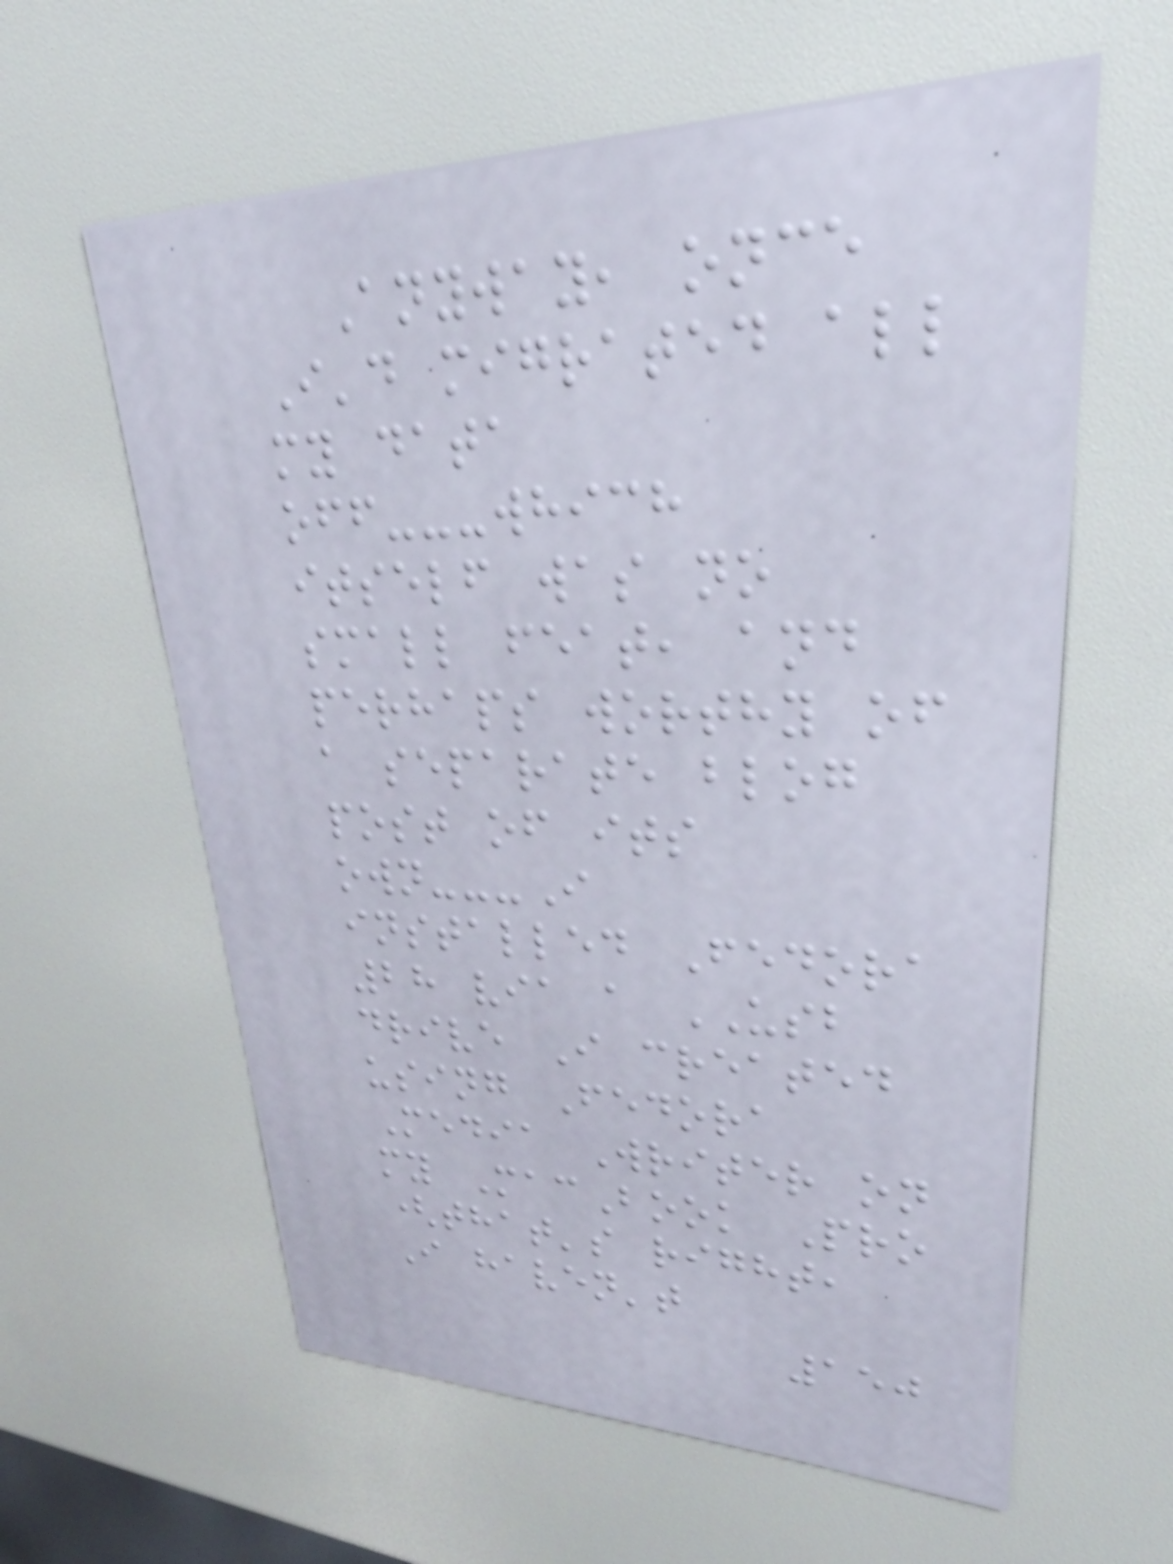Anyway, once
I'd migrated all
my data
off---which
itself was no
small feat, and
perhaps worthy of
a separate blog
post of its
own---I
installed Fedora
28 via a USB
drive I created
using Fedora
Media Writer on
my MacBook Pro
(that's right,
I haven't
150
